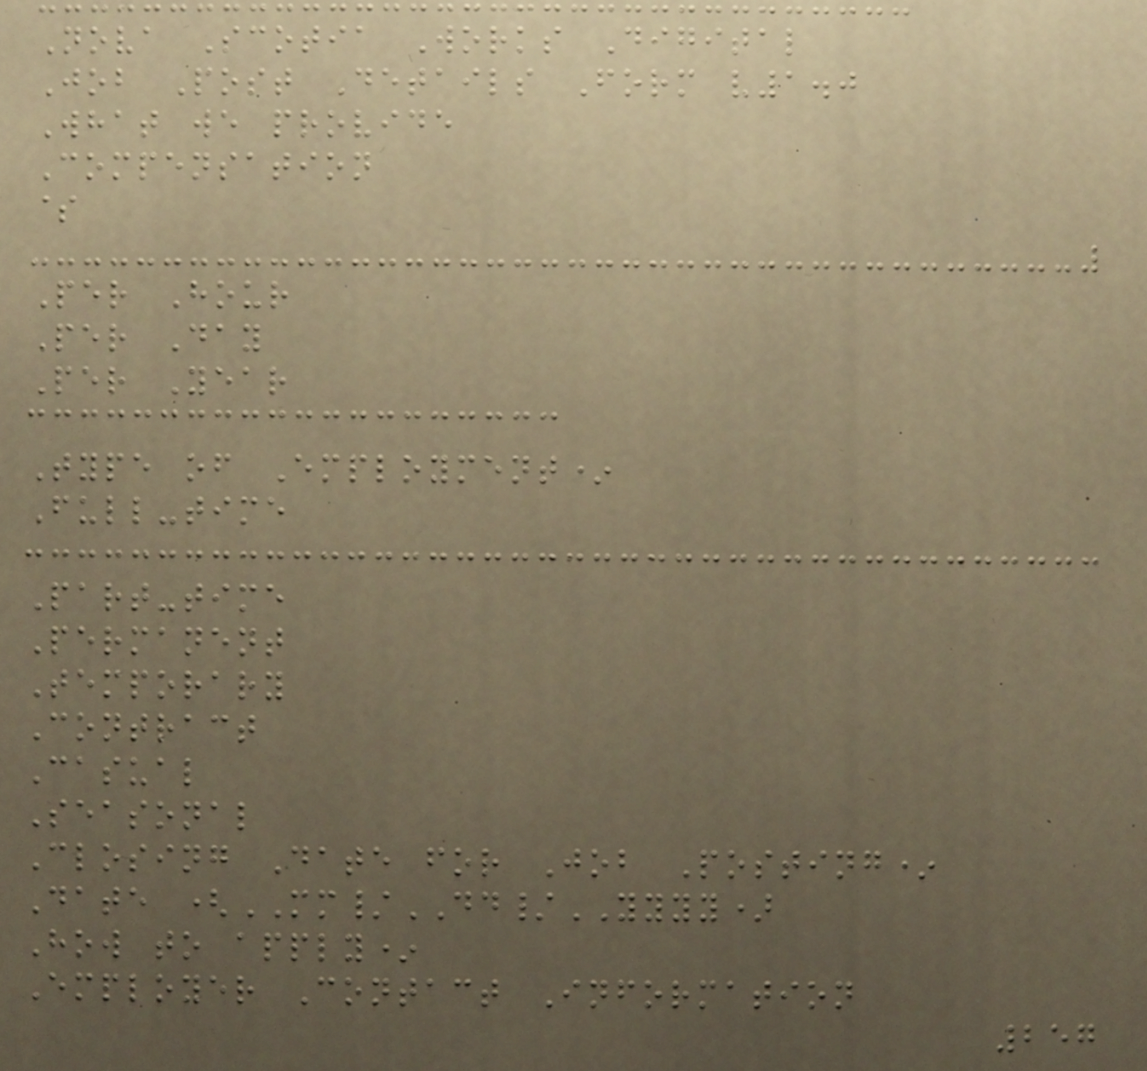Nova Scotia Works Digital
Job Post Details Form v1.0
What we provide
Compensation
$
Per Hour
Per Day
Per Year
Type of Employment*
Full-time
Part-time
Permanent
Temporary
Contract
Casual
Seasonal
Closing Date for Job Posting*
Date (MM/DD/YYYY)
How to apply*
Employer Contact Information
257
